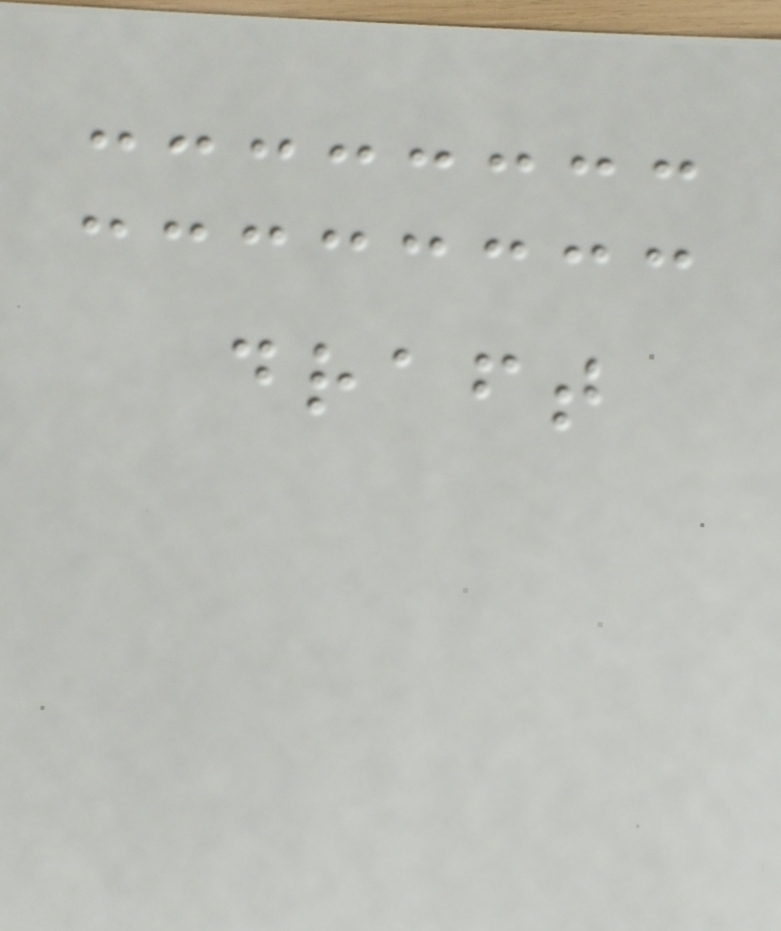draft
